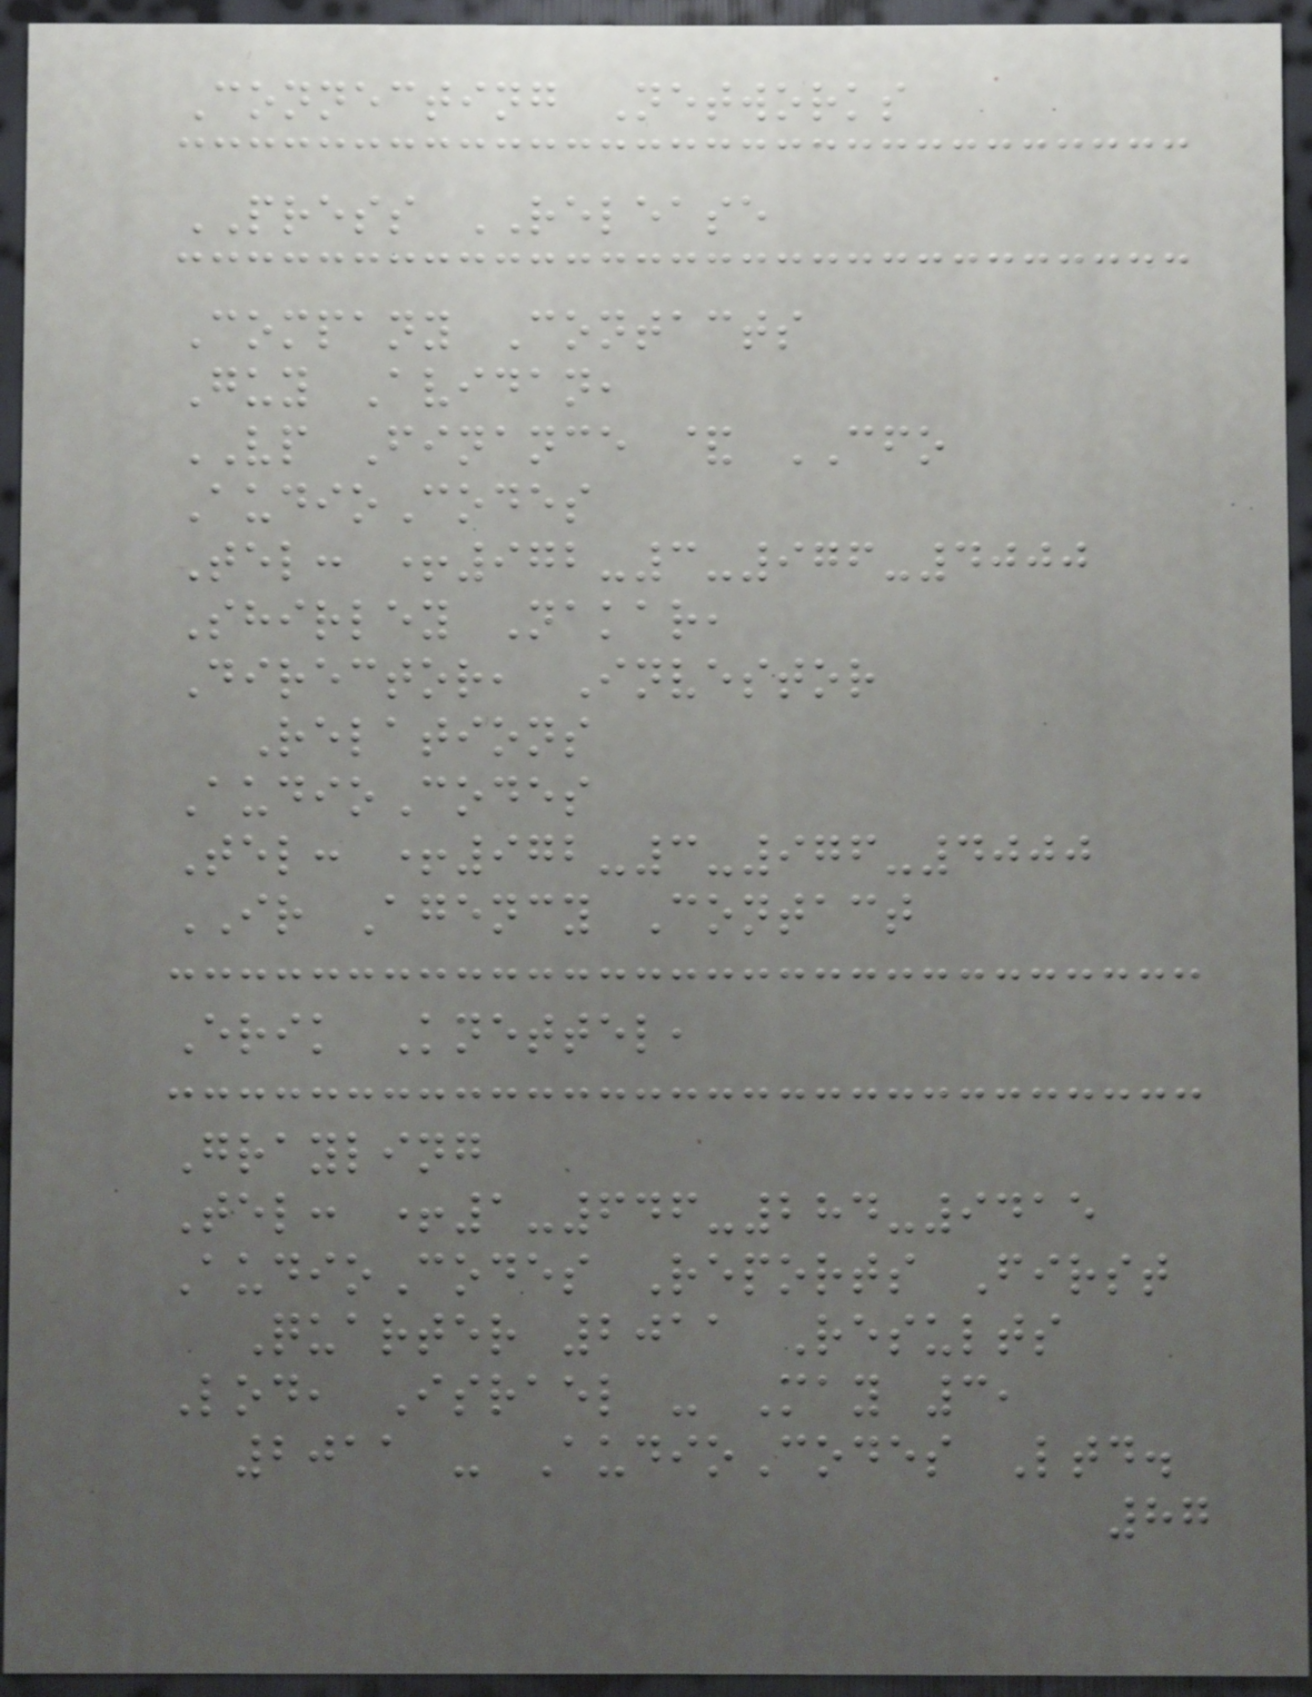Connecting Networks
PRESS RELEASE
Company Contacts
Guy Avidan,
VP Finance & CFO
AudioCodes
Tel: +972-3-976-4000
Shirley Nakar,
Director, Investor
Relations
AudioCodes
Tel: +972-3-976-4000
IR Agency Contact
Erik Knettel,
Grayling
Tel: +1-646-284-9415
AudioCodes Reports First
Quarter 2011 Results
Lod, Israel - May 3,
2011 - AudioCodes Ltd.
87
